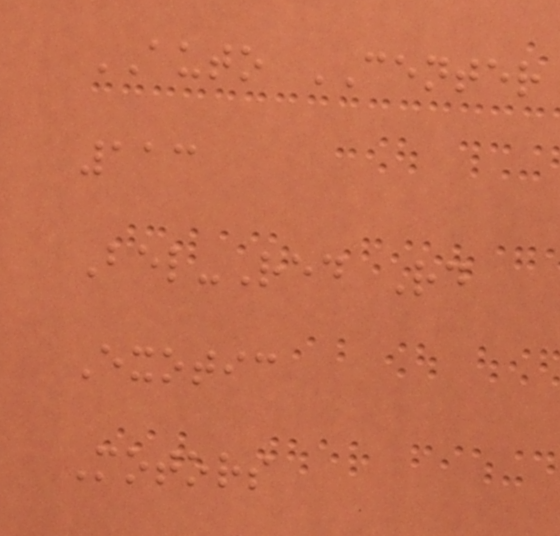AUTO CENTER
113
Bel-Red Rd
Exotic
Motors
